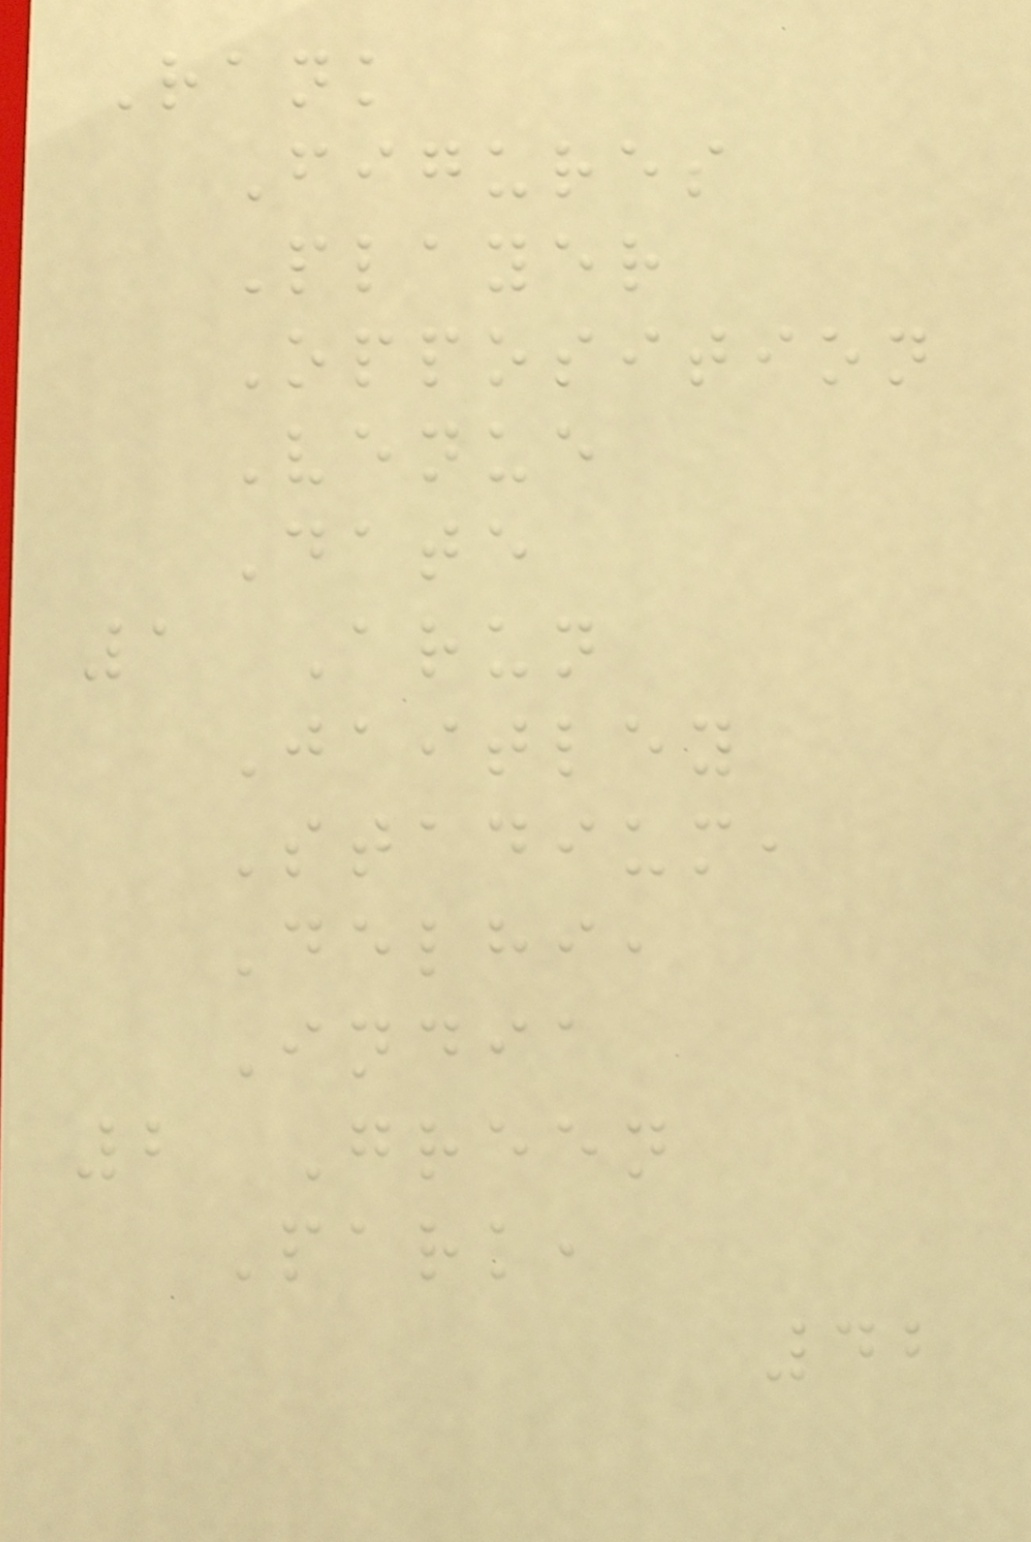Rank
Figures
Player
Opposition
Venue
Date
1 Arun
Jaitley
Stadium,
Delhi,
India
2 Green
Park,
42
